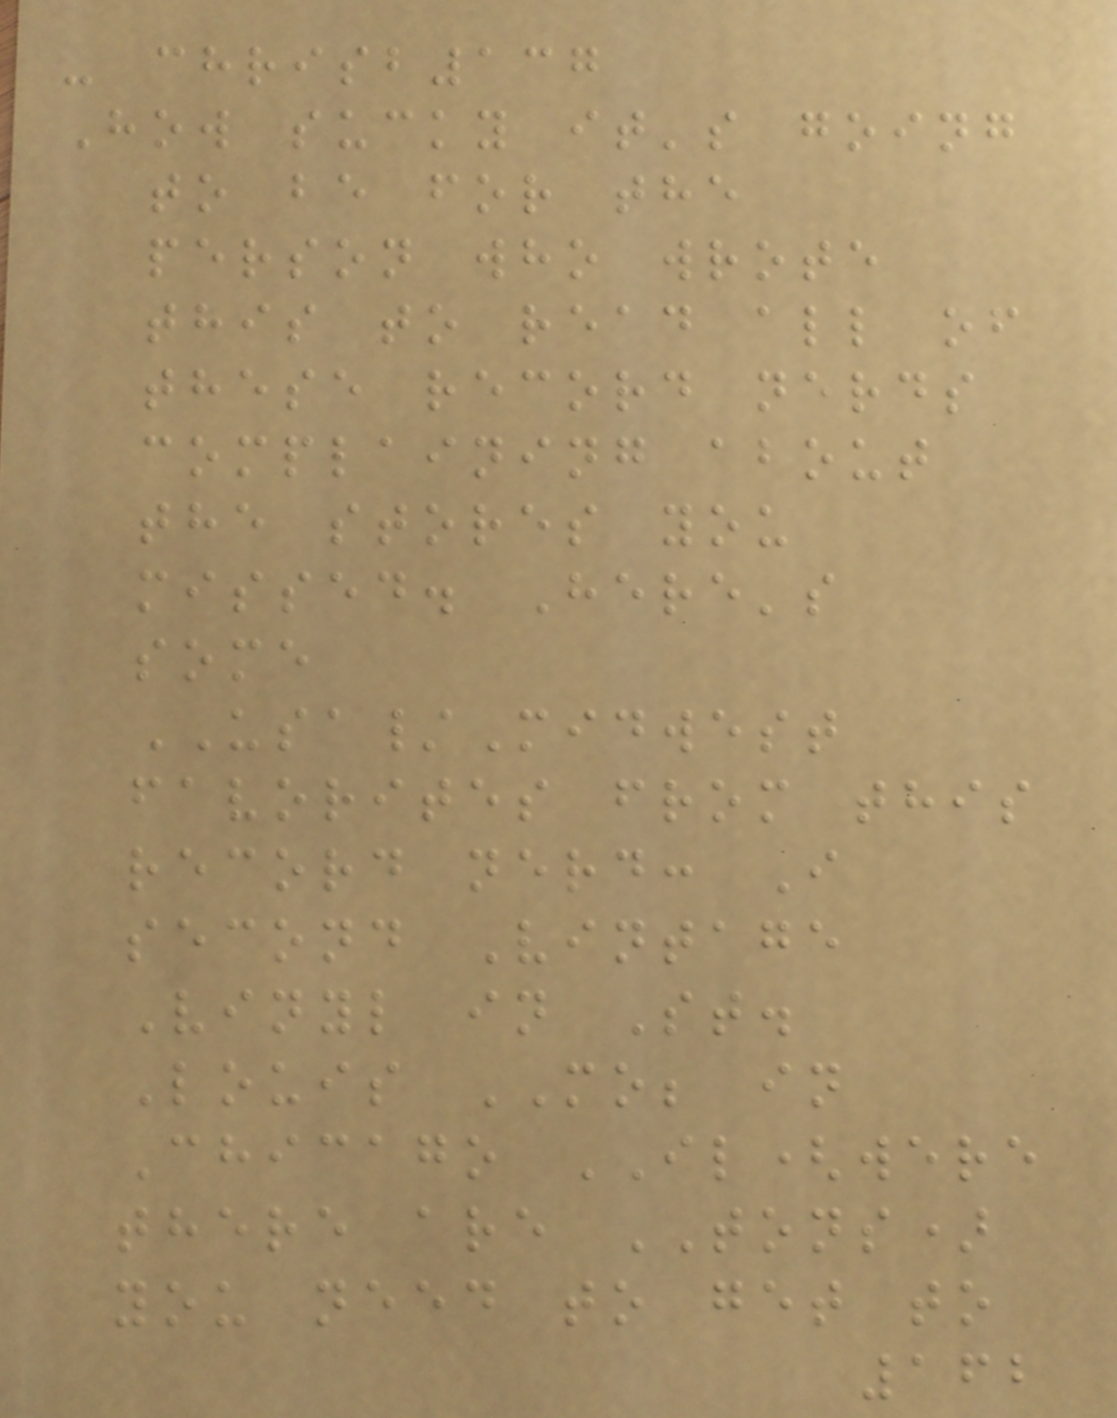- chrisb137
How sucky it's going
to be for the
person who wrote
this to read all of
these record nerds
complaining about
the stores you
missed. Here's
some
USA/Midwest
favorites from this
record nerd: I
second Vintage
Vinyl in St.
Louis MO; in
Chicago IL(were
there are TONS)
you need to get to
162
